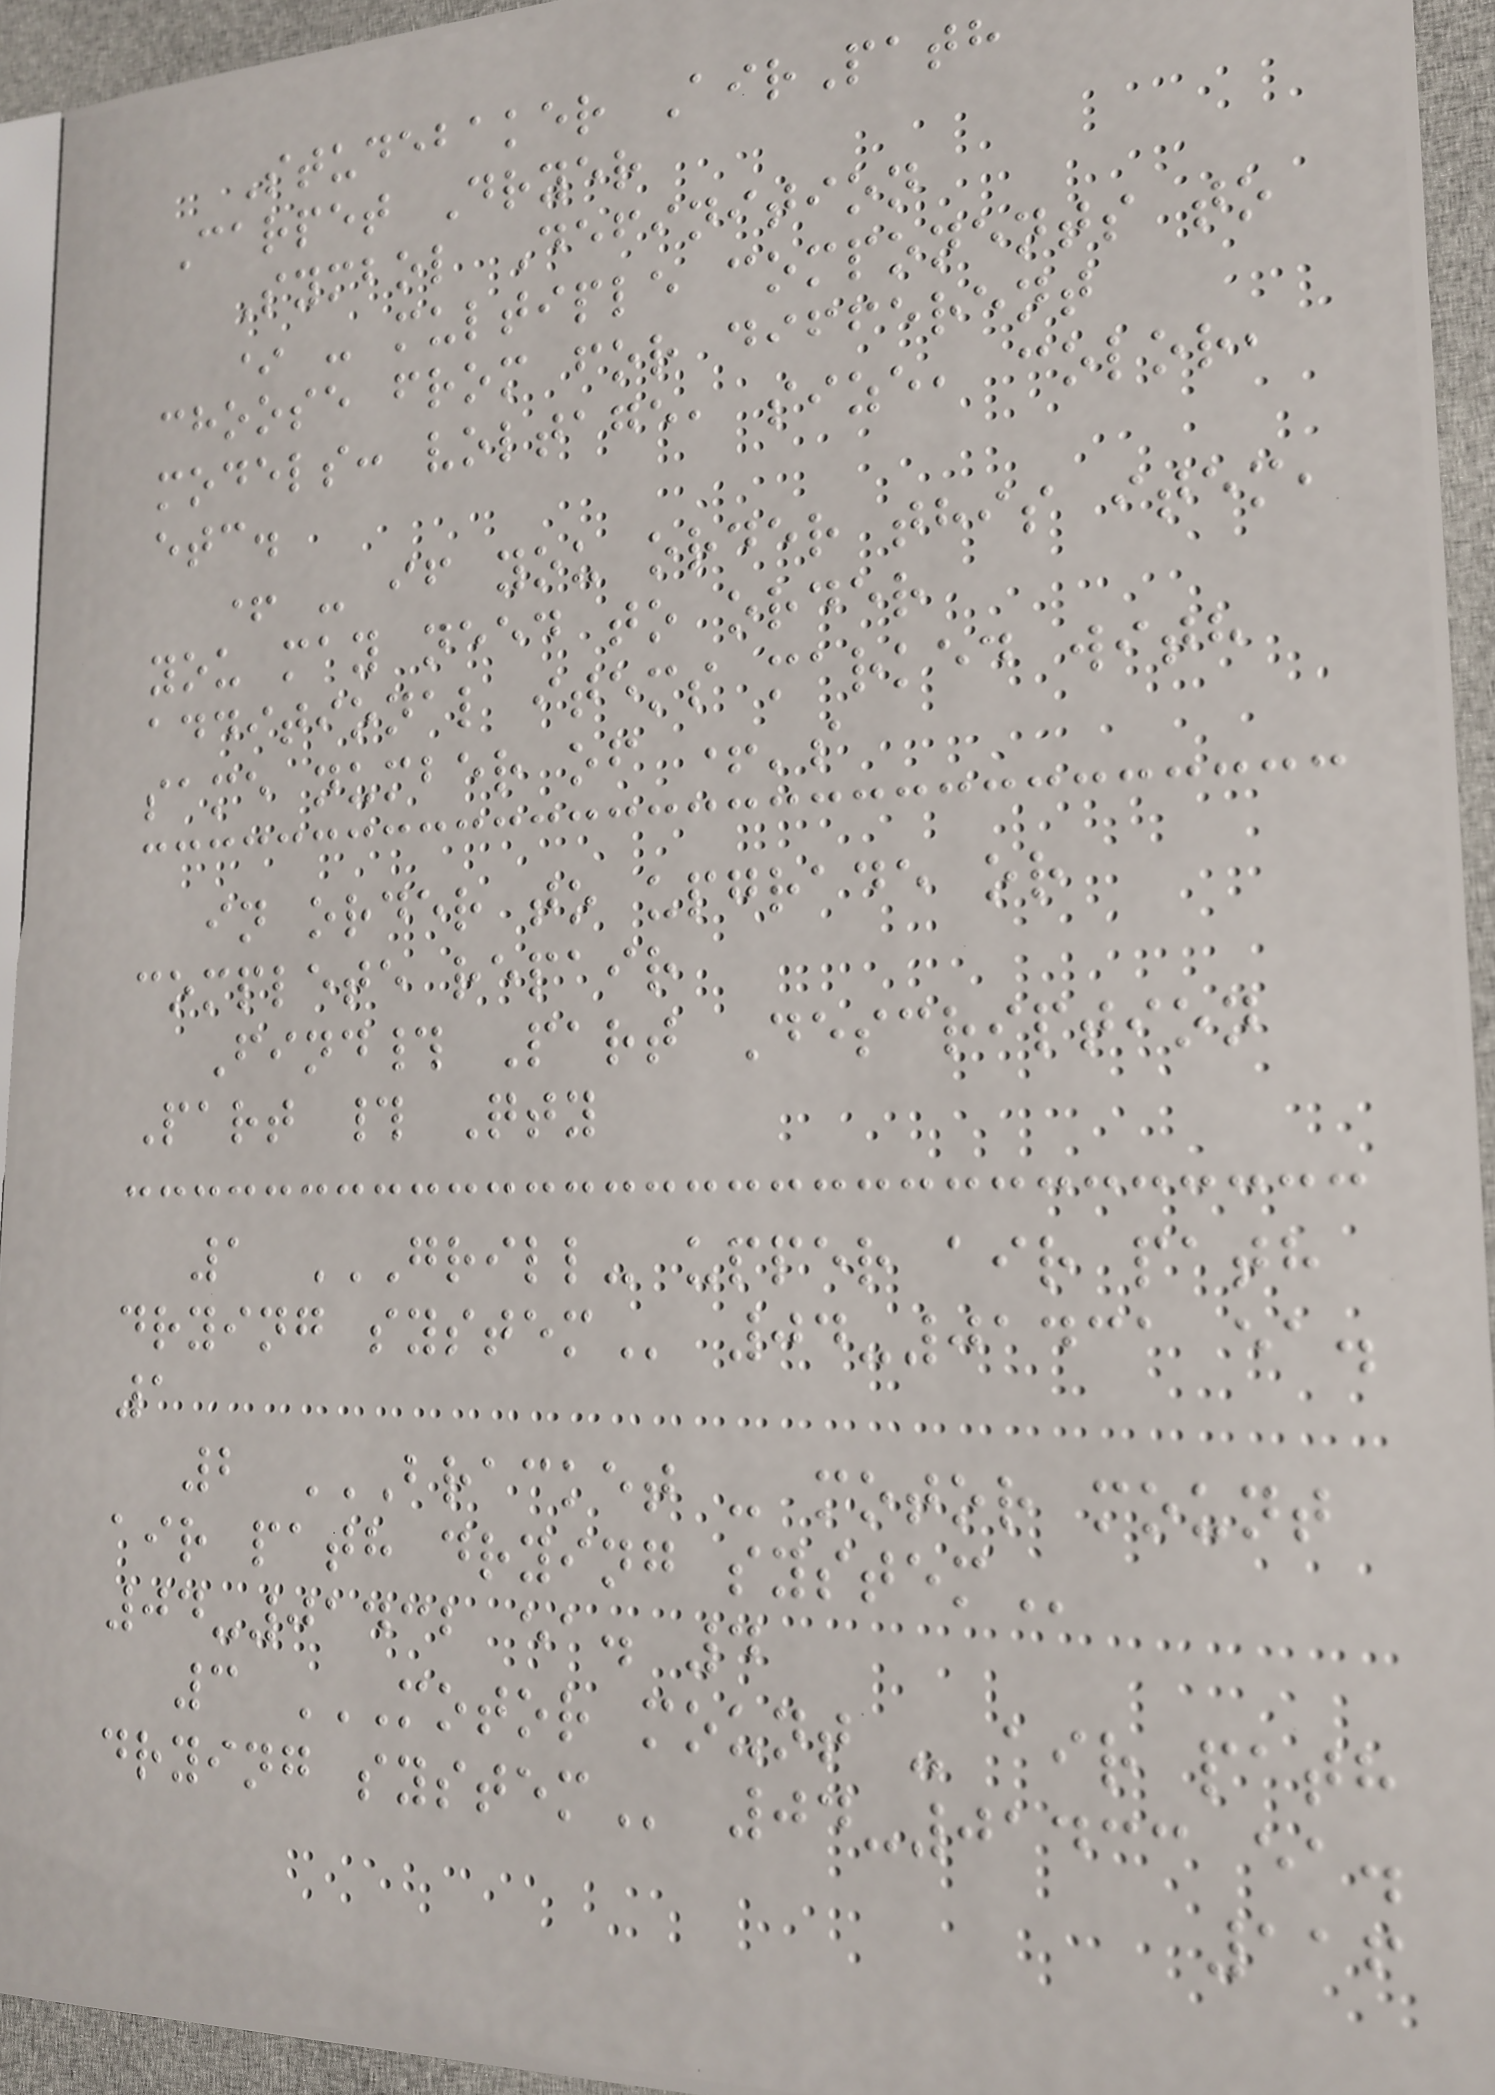Studebaker AirPath
Carpet Dryer
Symbol Definition
* - multiple components to
choose from for different
models: voltage, size, color,
etc.
+ - if you order this item,
you may need to order
additional items marked with
same number of +'s
in order to upgrade or
complete repair
Find# Part Description
Part # Qty
1 GRILL- UPPER AIR PATH
DRYING SYSTEM 04-01431 ea.
1
2 BRACKET - MOTOR MOUNT
AIR PATH DRYING SYSTEM
04-01432 ea. 4
3 MOTOR MOUNT - AIR PATH
DRYING SYSTEM 04-01433 ea.
116
